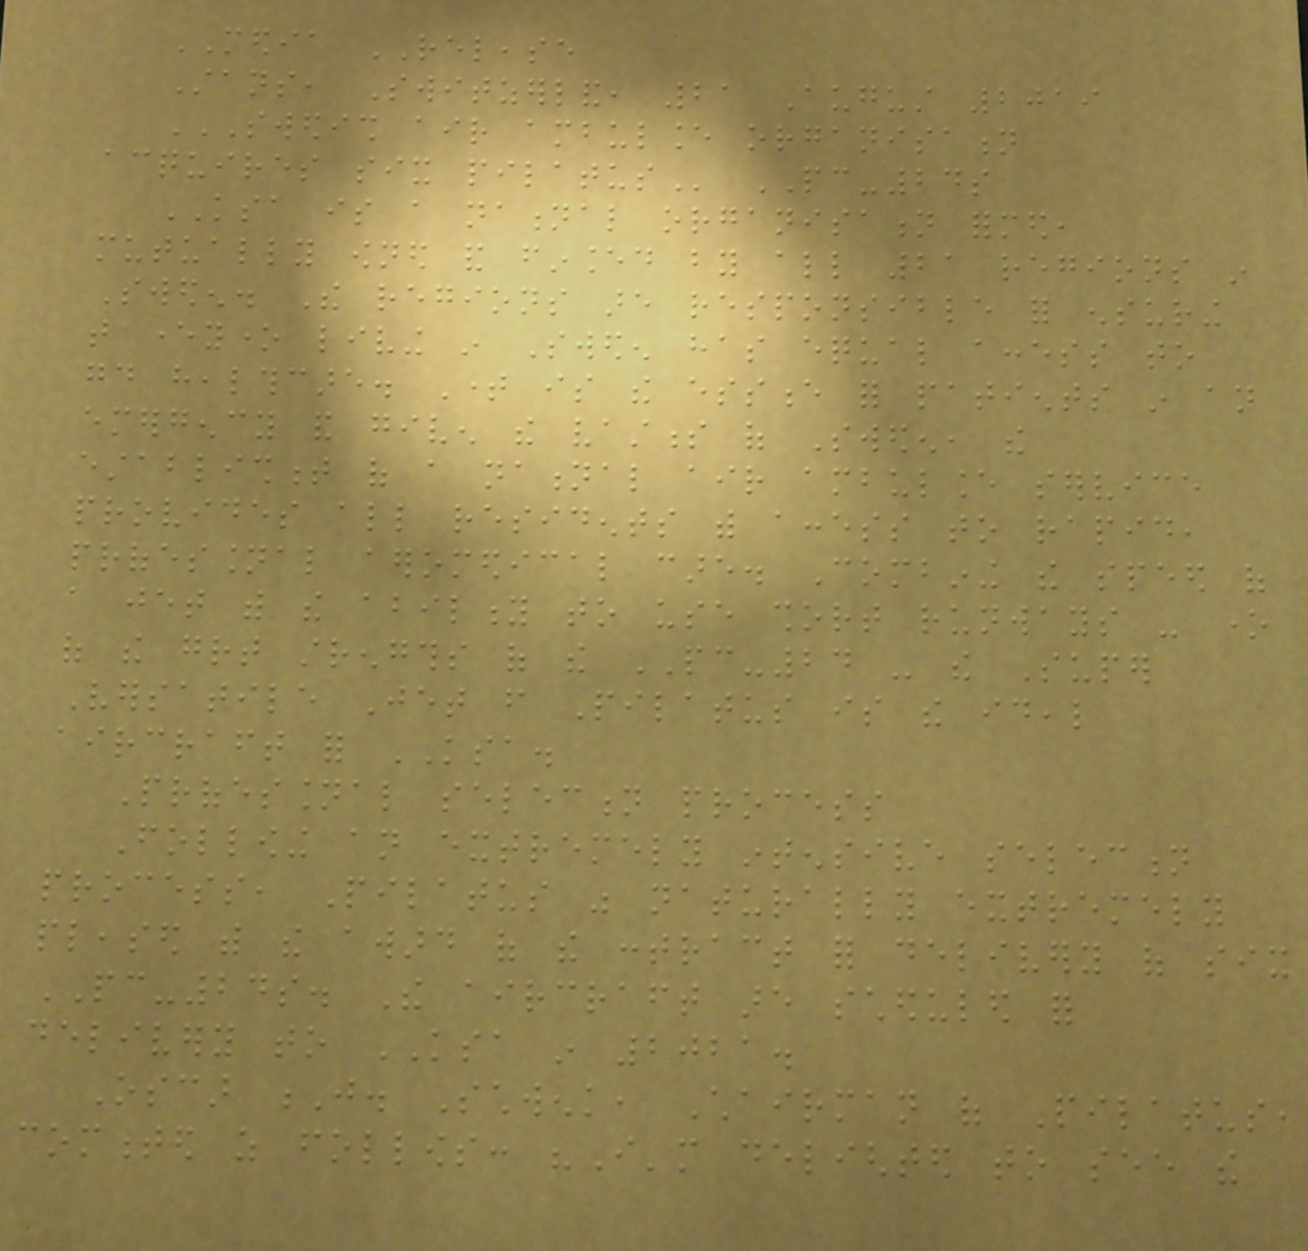MEDIA RELEASE
Stans, Switzerland, 21 August 2019
SWEDISH AIR AMBULANCE ORGANISATION
ACQUIRES SIX PILATUS PC-24s
KSA is a national organisation formed,
mutually owned and financed by all 21 regions in
Sweden. The regions are responsible for ensuring
that everyone living in Sweden has equal access to
good healthcare. Time is the essence for patients in an
emergency and given the vastness of Sweden, the
establishment of a national air ambulance service
provides all residents with access to rapid,
professional aeromedical care. Combining the speed of
a jet with the ability to use short runways - one
of the great strengths of the PC-24 - the Super
Versatile Jet from Pilatus is the ideal
aircraft for KSA.
Professional selection process
Following an extremely intensive selection
process, Pilatus was naturally extremely
pleased with the award of the contract for delivery of six
PC-24s. The aircraft are scheduled for
delivery to KSA in 2021.
Oscar J. Schwenk, Chairman of Pilatus,
commented as follows: "I'm delighted to see the
